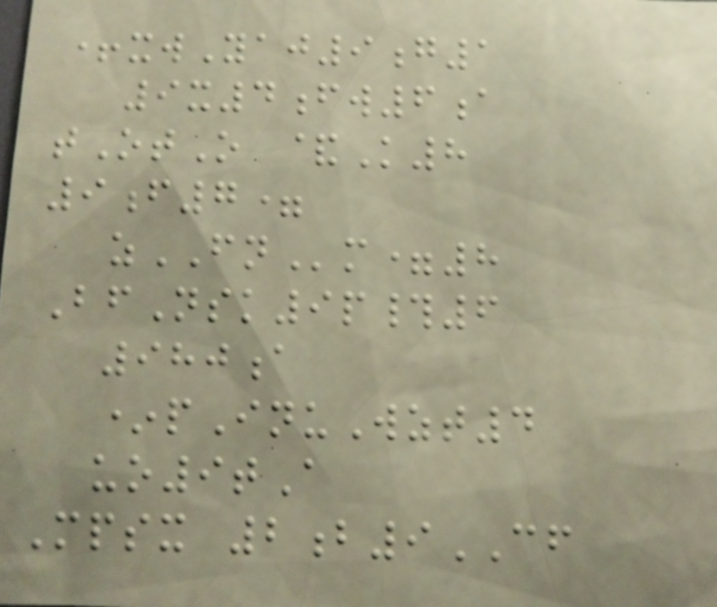+xwYaj9g1
9x4fw6a
tOtO &K8
9f7=
zFNm=8
BfNsk9p#6
980a
*pInuWzt4
uo9tA
Mpsx 2b9CF
